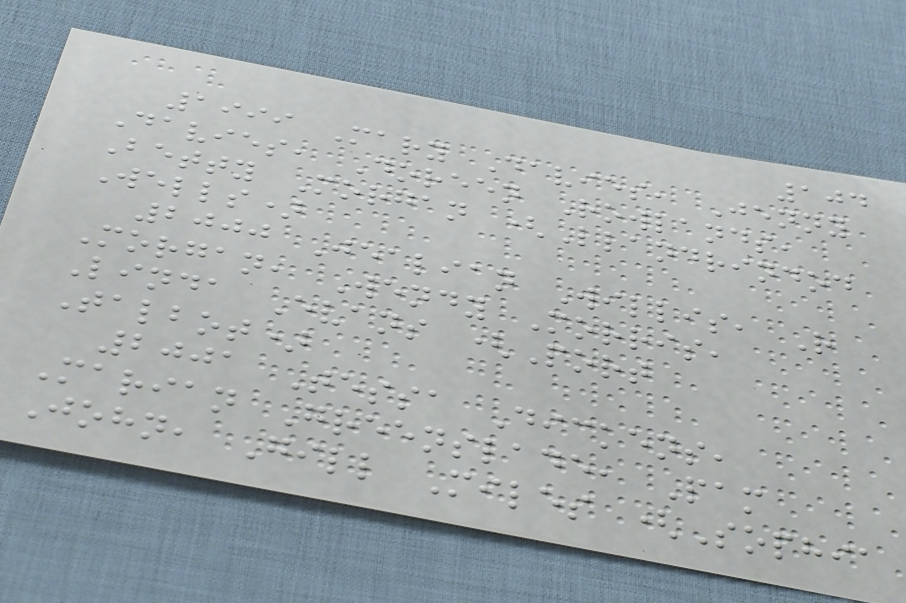104
1999 Mary Davies, Jenny
Davies, Doreen Rowlands,
Betty Morgan (Llandrindod
Wells)
2000 Jealian Willis, R
Morgan, Wendy Morris,
Linda Evans (Port
Talbot)
2001 Tessa Dickens,
Marian Greenslade, Pam
John, Gill Miles (Sophia
